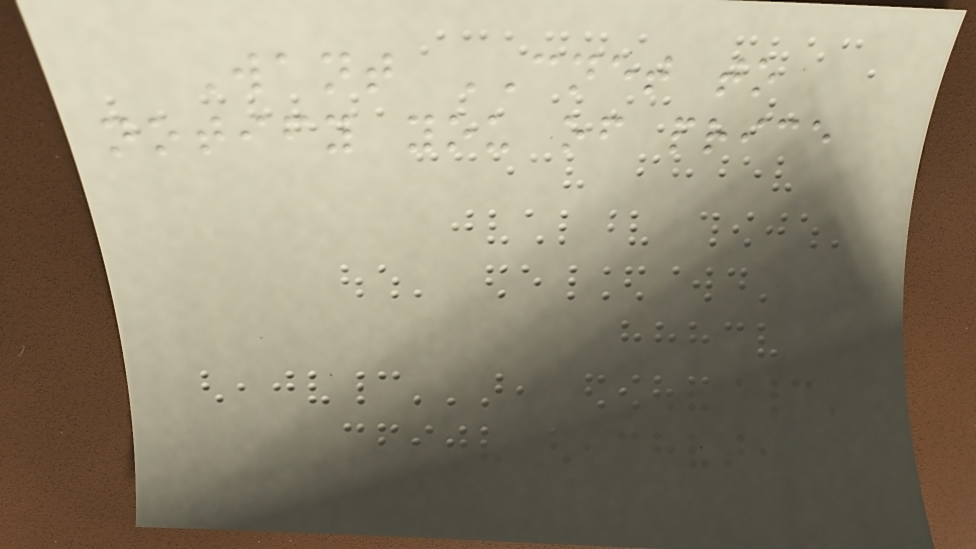Want CNET to
notify you of price
